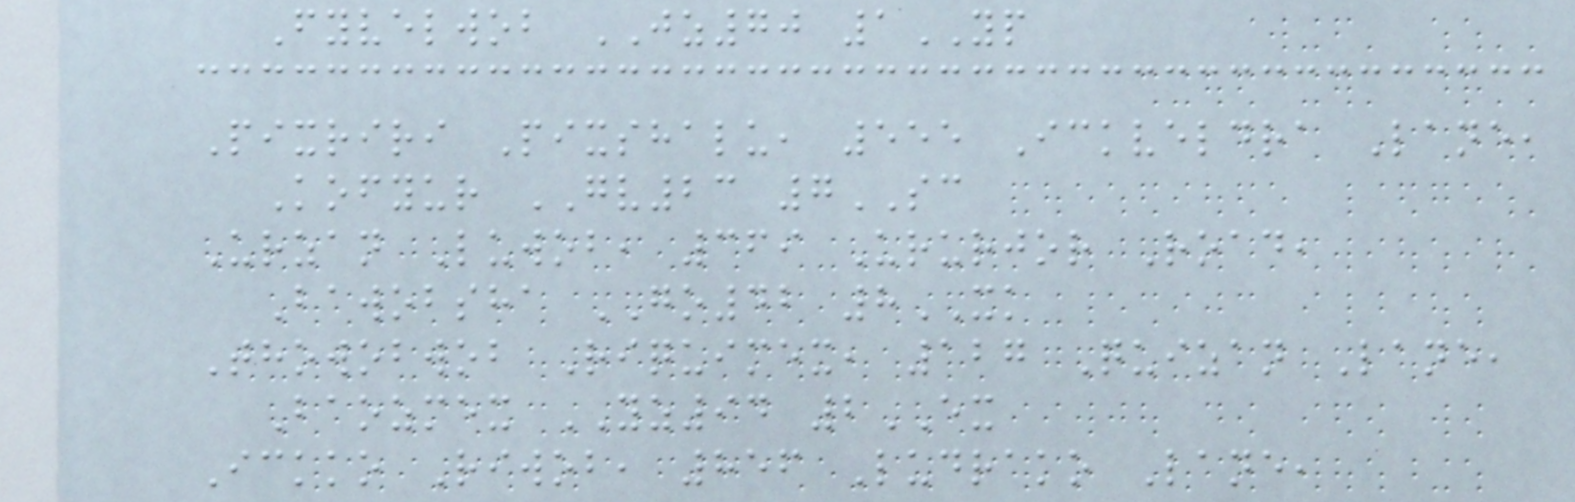Fyvelwob JZ70 1YP
Pixriri Pixshalu, 555 Ickveldra Lane,
Kofyur GV23 7SC
Urzan Luwob, 369 Ururjor Road,
Bawobsha GO42 8XK
Thowobwob Riquimex, 127 Quizan Lane,
Baozmex YZ94 2EX
Ickko Riwob, 856 Ludrako Lane,
